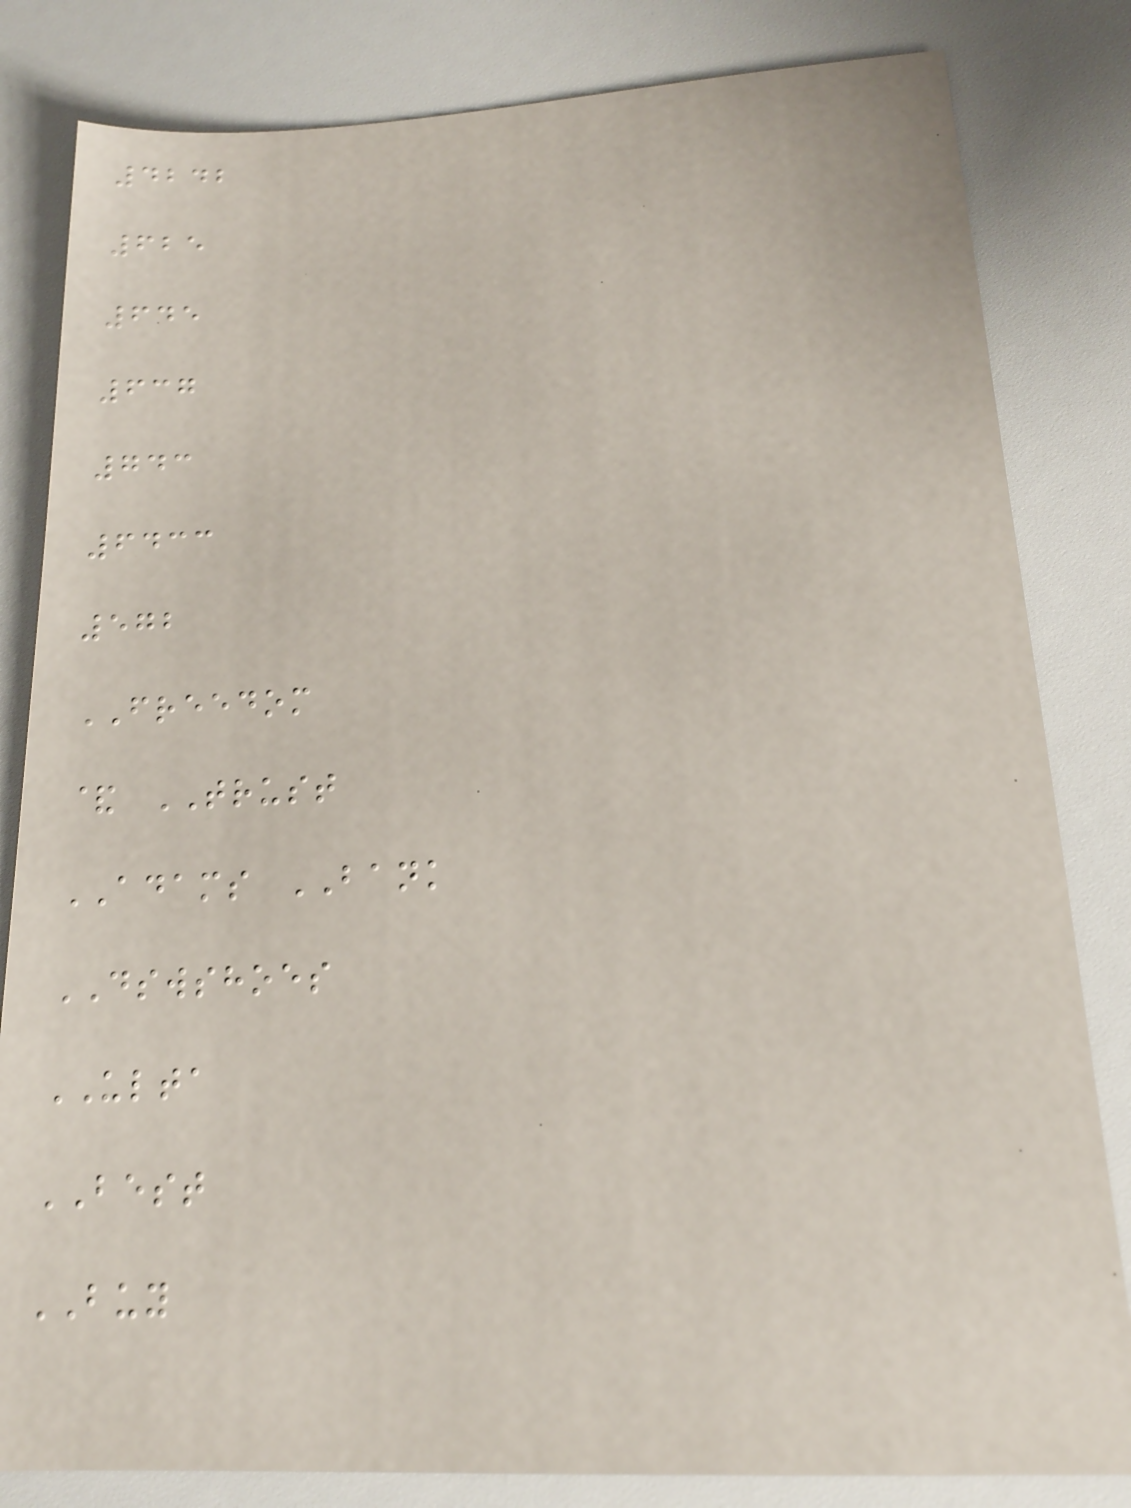4242
625
645
637
743
6433
572
FREEDOM
& TRUST
ADAMS BANK
DSWSHOES
ULTA
BEST
BUY
